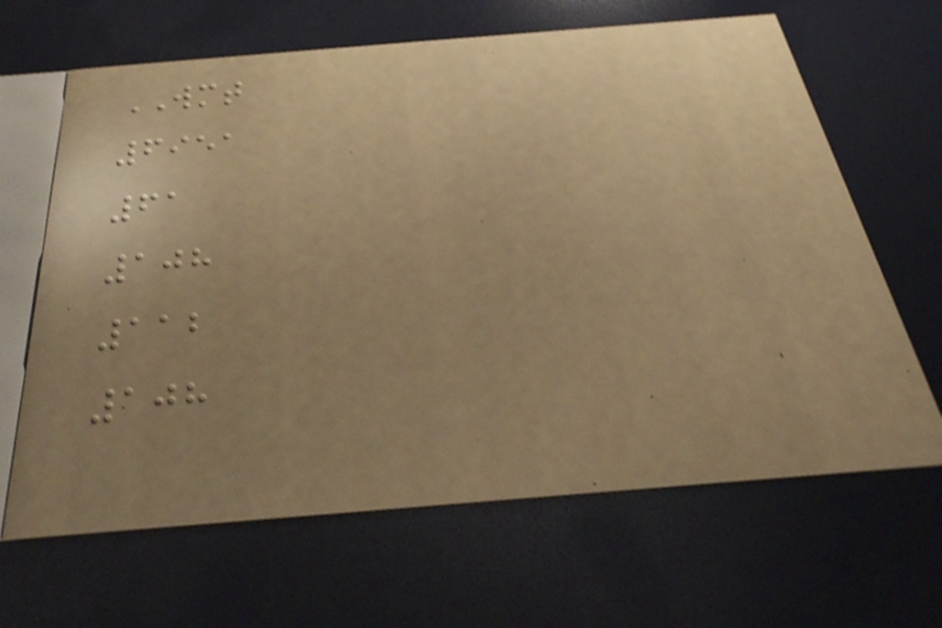WMT
6951
61
108
112
108
